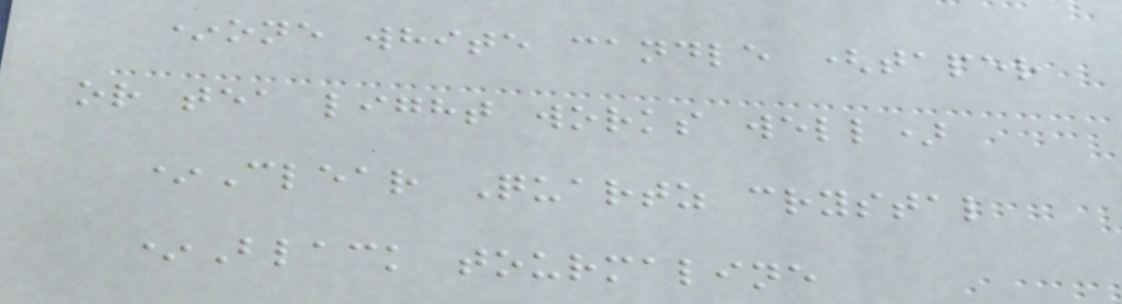*one white candle (taper
or tea light works well)
*Clear Quartz crystal
*Black tourmaline
